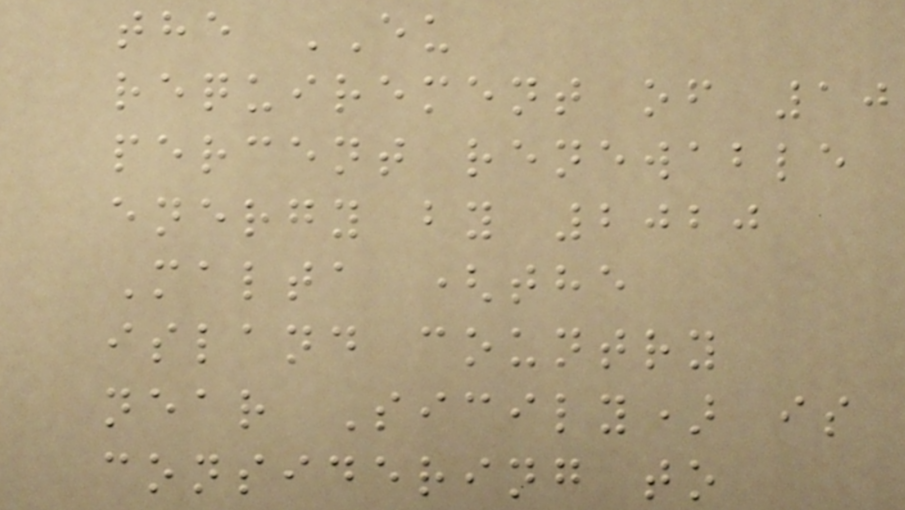the EU
requirement of 10
percent renewable
energy by 2020
Malta (the
island country
near Sicily) is
considering to
